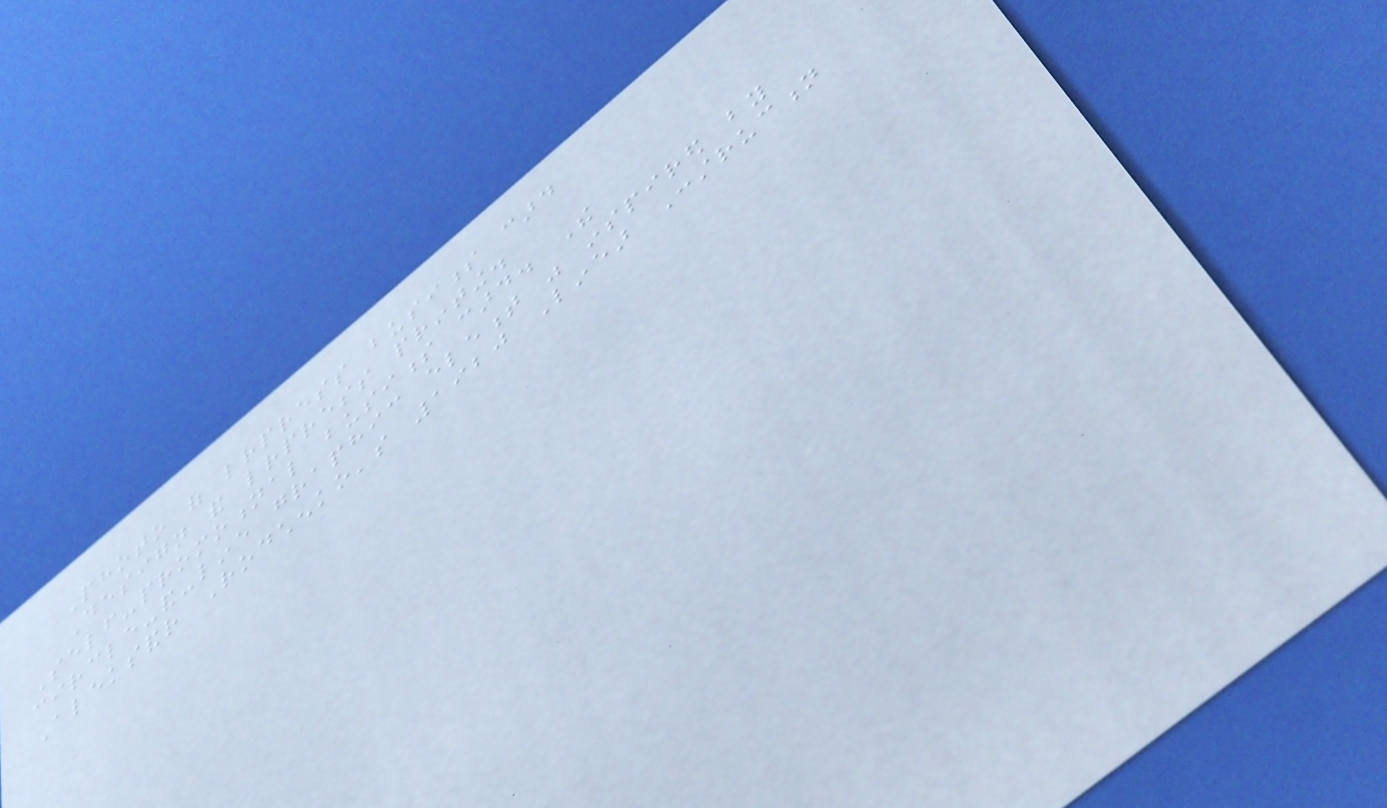Photo of letterpress business card
Design and letterpress printing.
Self-promotional business card. The
circle-and-line graphic element was inspired by
Aleksandr Rodchenko's 1920 Linear Construction
